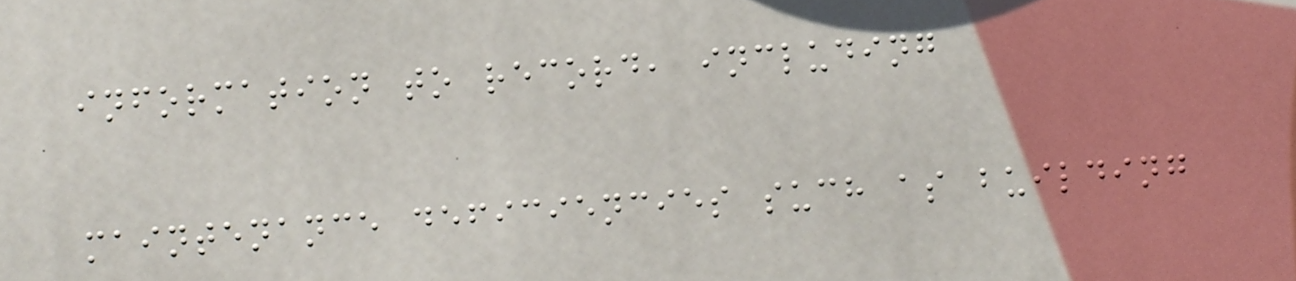information to record, including
maintenance deficiencies such as building
